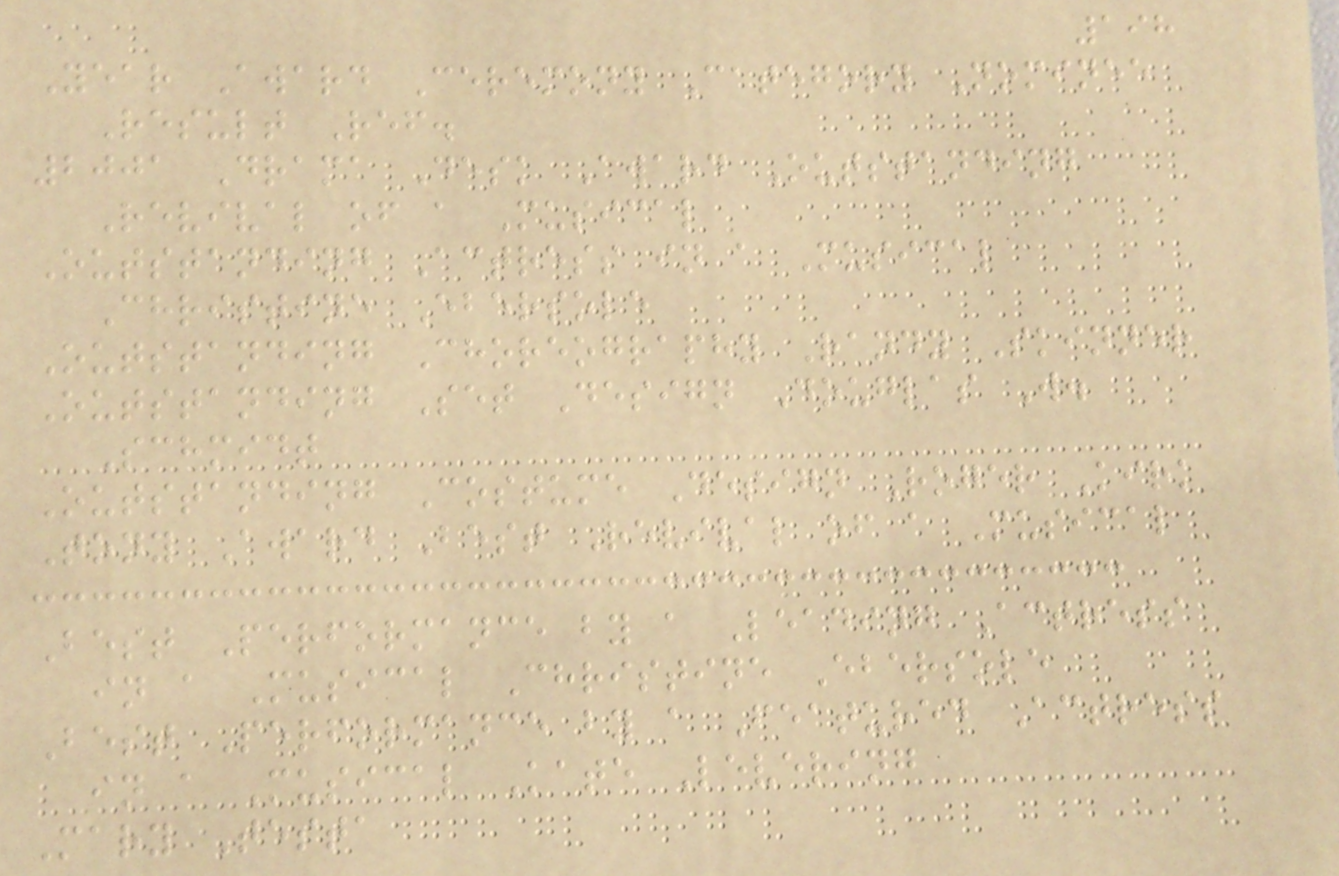198
Year Award Ceremony Category Nominee
Result Ref.
2001 Drama Desk Award Outstanding
Revival of a Musical
Outstanding Actress in a Musical
Christine Ebersole
Outstanding Choreography Randy Skinner
Outstanding Set Design Douglas W.
Schmidt
Outstanding Costume Design Roger Kirk
Tony Award Best Revival of a Musical
Best Performance by a Leading Actress
in a Musical Christine Ebersole
Best Performance by a Featured Actress
in a Musical Kate Levering
Mary Testa
